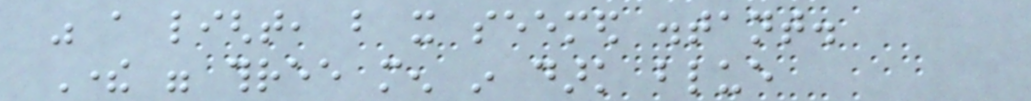was a light, but it seemed distant.
There were three men in dark blue
